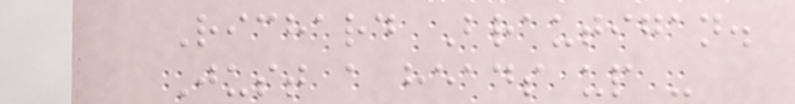Richard Brautigan.
Just a heads up -
